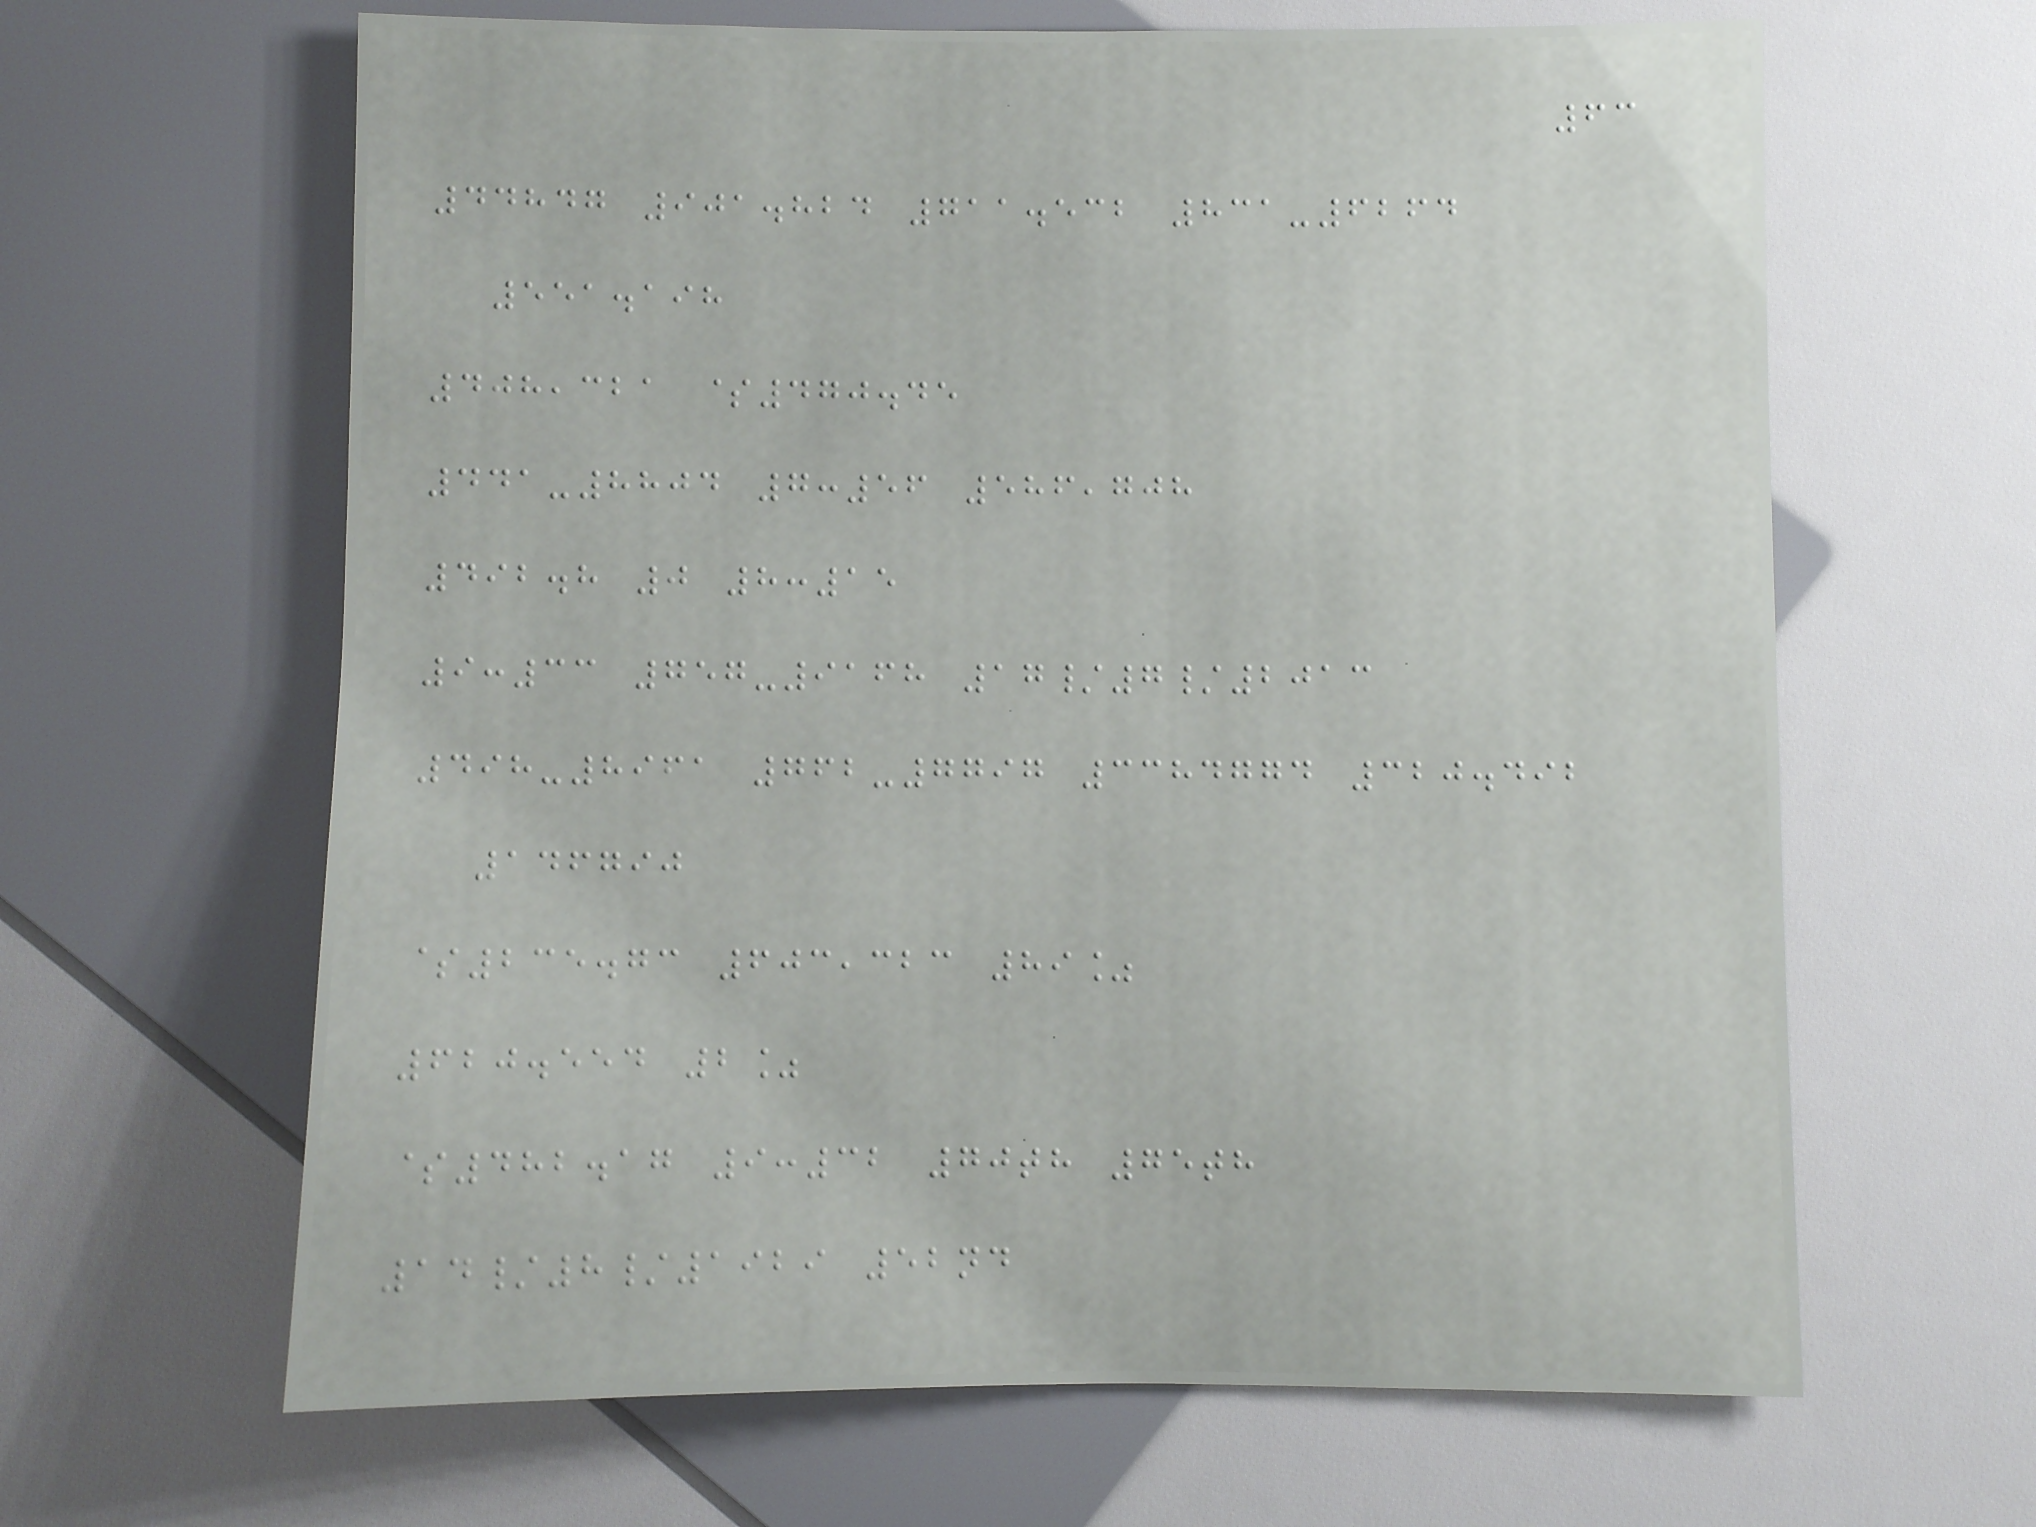63
44847 901.824 711.532 831-6264
551.198
408,321 $470.45
441-8804 7:56 586,708
492.8 0 8:15
9:33 757-9168 17/7/2013
498-8961 762-7797 3384774 320.492
146790
$235.73 603,323 89%
620.554 2%
$482.17 9:32 70th 75th
14/8/1929 52nd
